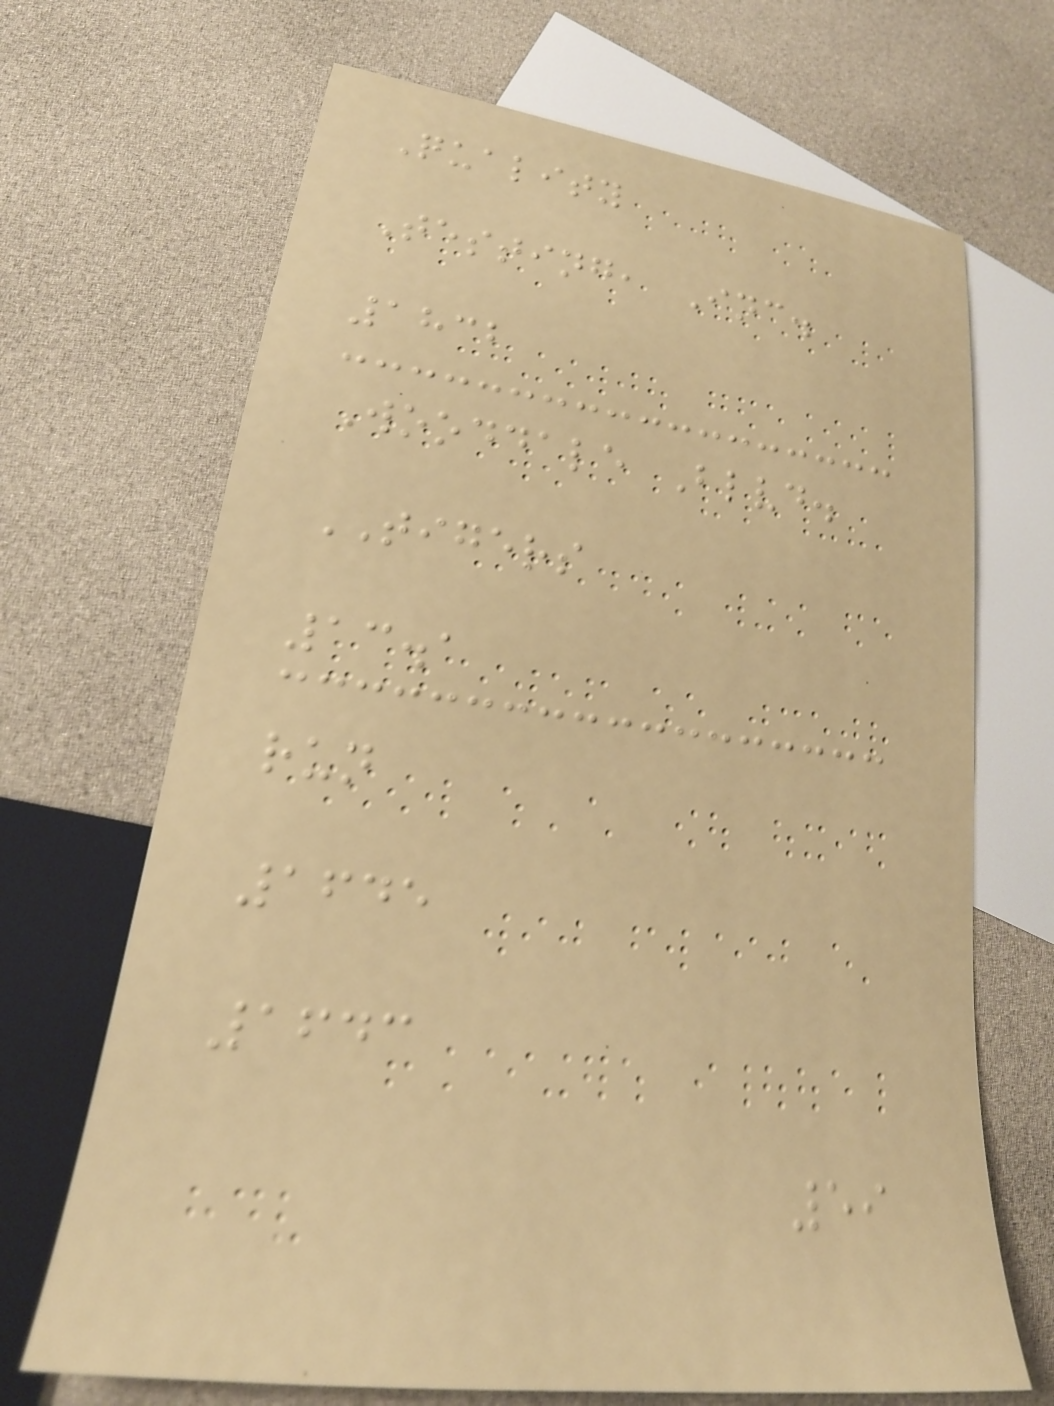Quality
Testing, Inc.
1832
Wooddale Blvd.
TIGERS
13.1
run
1645
1643
59
